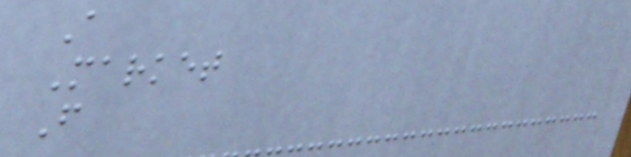A
Market
F
